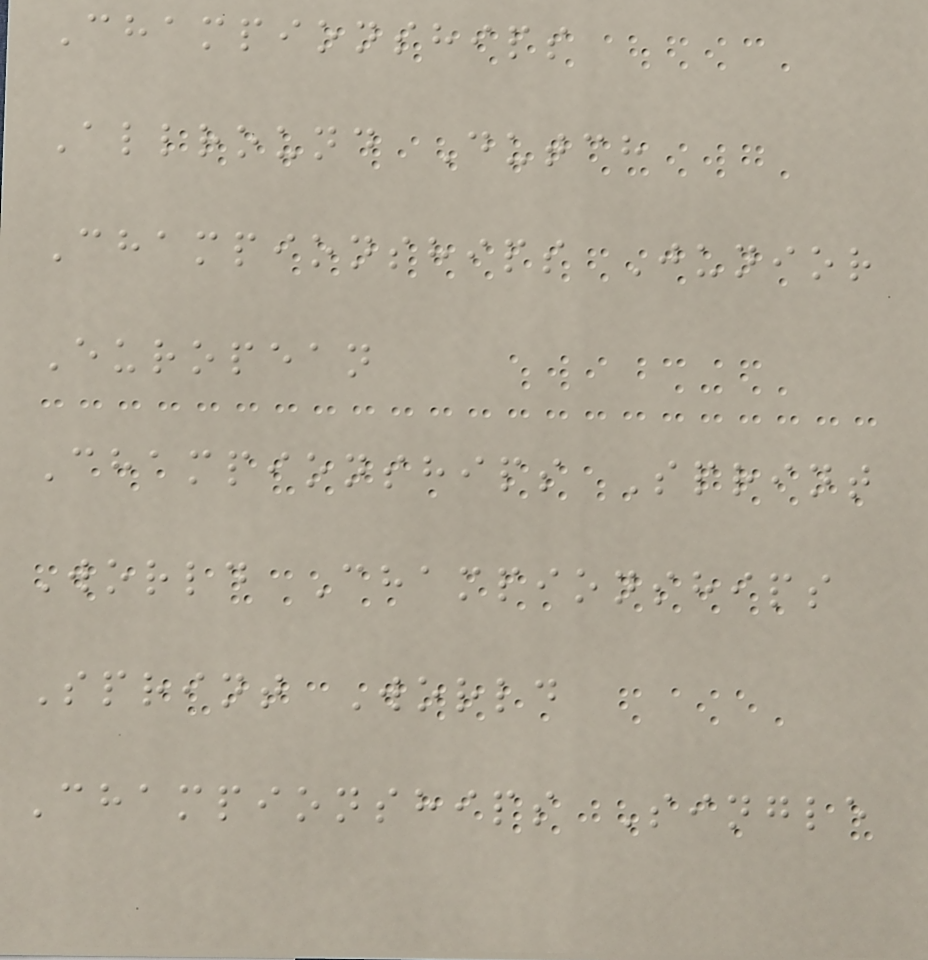Championships
Allround Dutch
Championships Junior
European
Championships Sprint
World Championships
Sprint World
Championships Single
